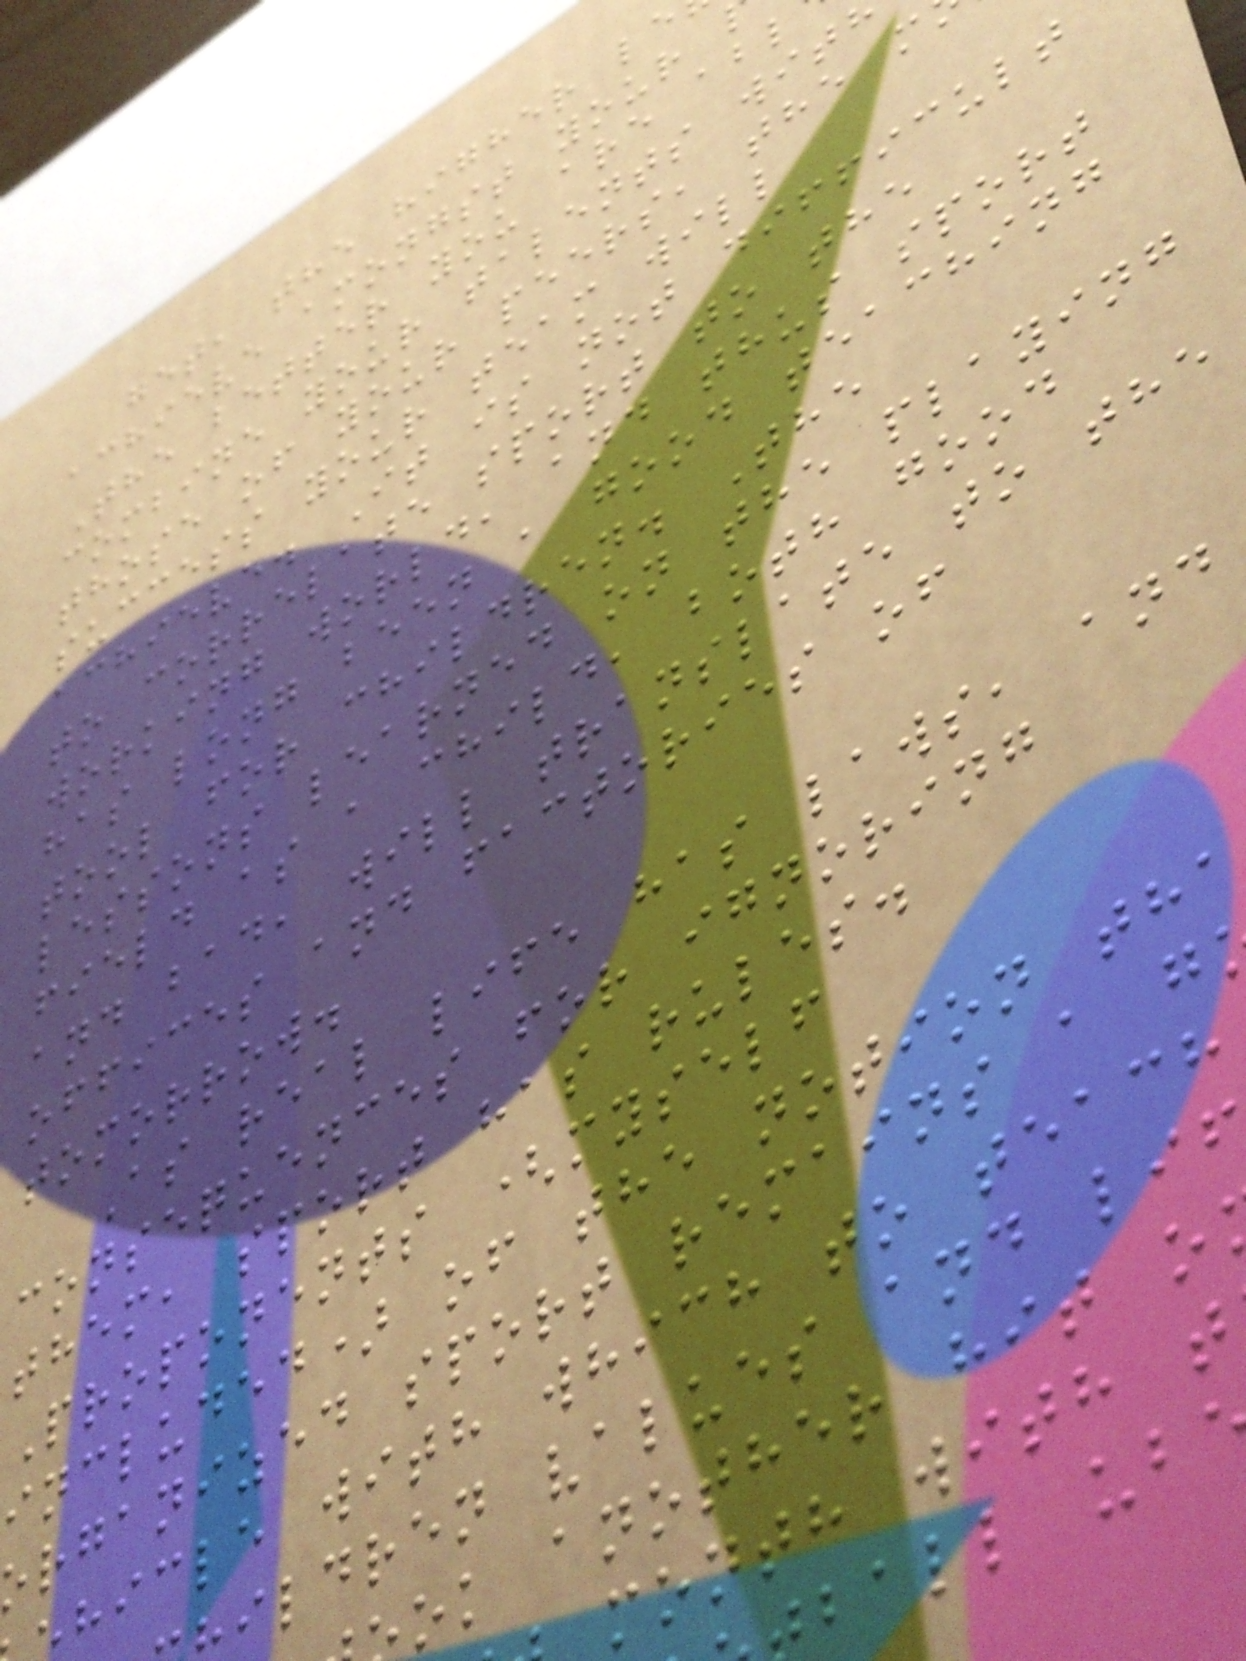get, the higher le
achieve amongst your
The better you are abl
combine your talents wit
those of your peers, the m
success your team will
achieve. It is not difficult
to correlate sport to the
working world, and thus sport
has long been a good teaching
tool for children. The
lessons learned on the playing
field as a child, both good
and bad, will translate to the
offices and factories of
tomorrow.
As real life has laws, and
consequences for ignoring
them, sport has rules.
Proponents (myself
included) of the notion tha
rganized sport remains a g
hicle with which to teach
ildren values and li
ok another hit o
month with t
ball ub
